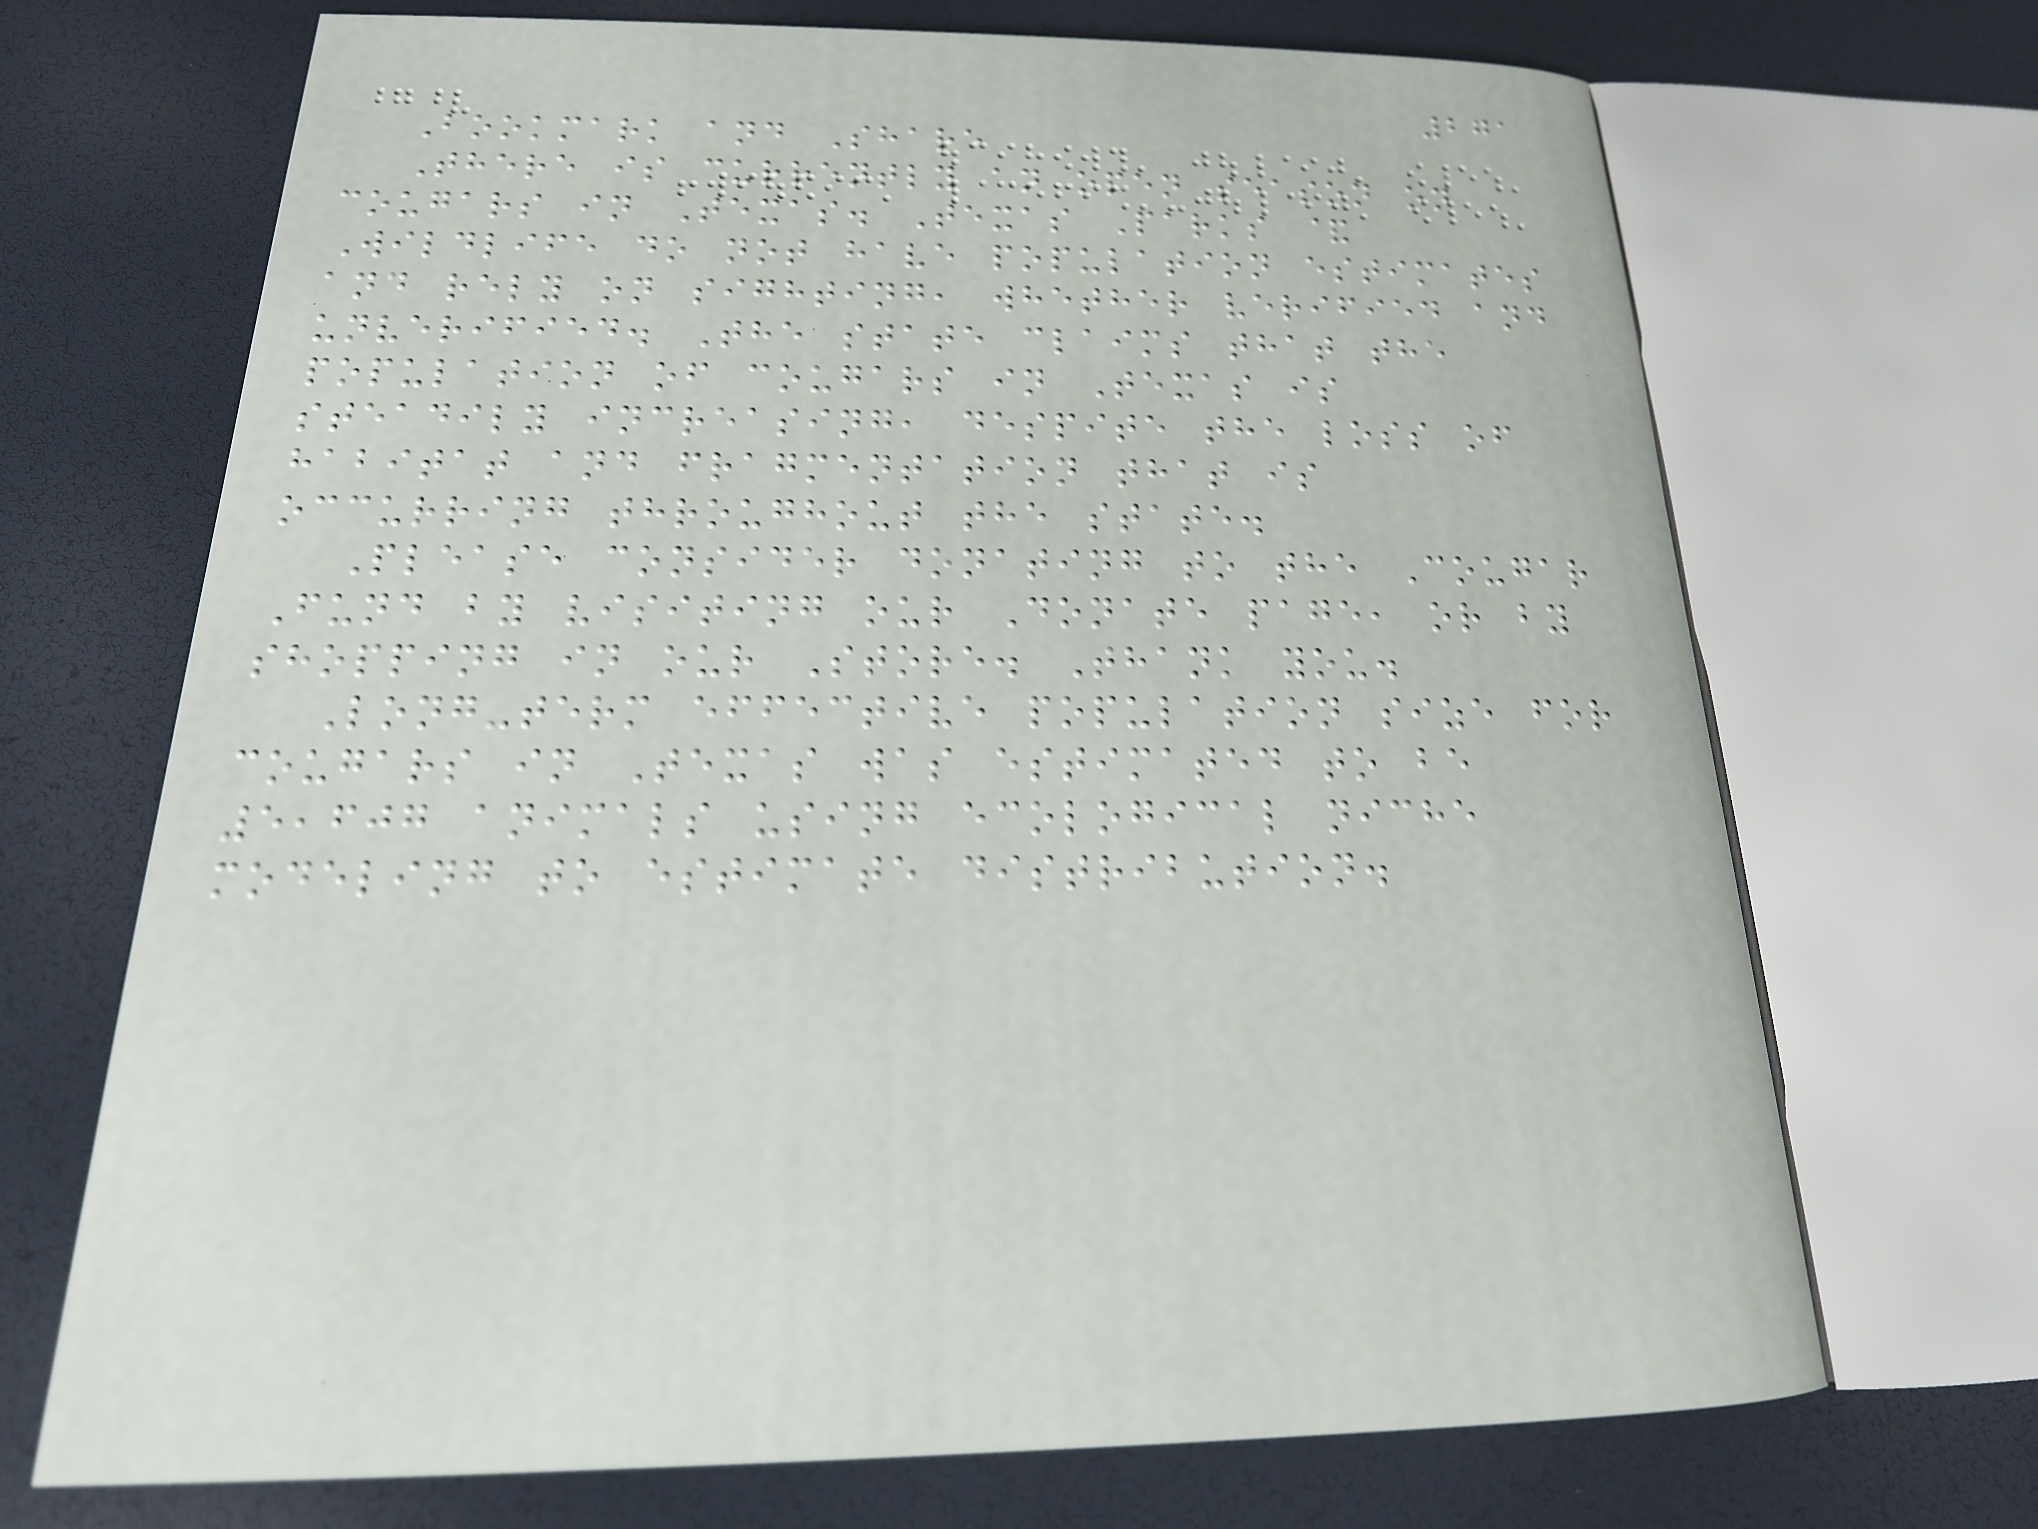271
Bookmark and Share
There is currently an open season on
cougars in Texas. Texas Parks &
Wildlife do not have population estimates
and rely on sighting, whether verified and
unverified. The state claims that the
population of cougars in Texas is
steadily increasing, despite the loss of
habitat and fragmentation that is
occurring throughout the state.
Please consider donating to the Cougar
Fund by visiting our Donate page, or by
shopping in our Store. Thank you.
Long-term effective population size for
cougars in Texas was estimated to be
5,607 animals using ecological niche
modeling to estimate distribution.
